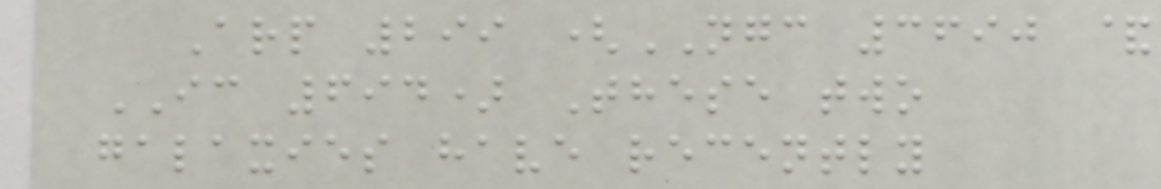Arp 299 (NGC 3690 &
IC 694) These two
galaxies have recently
